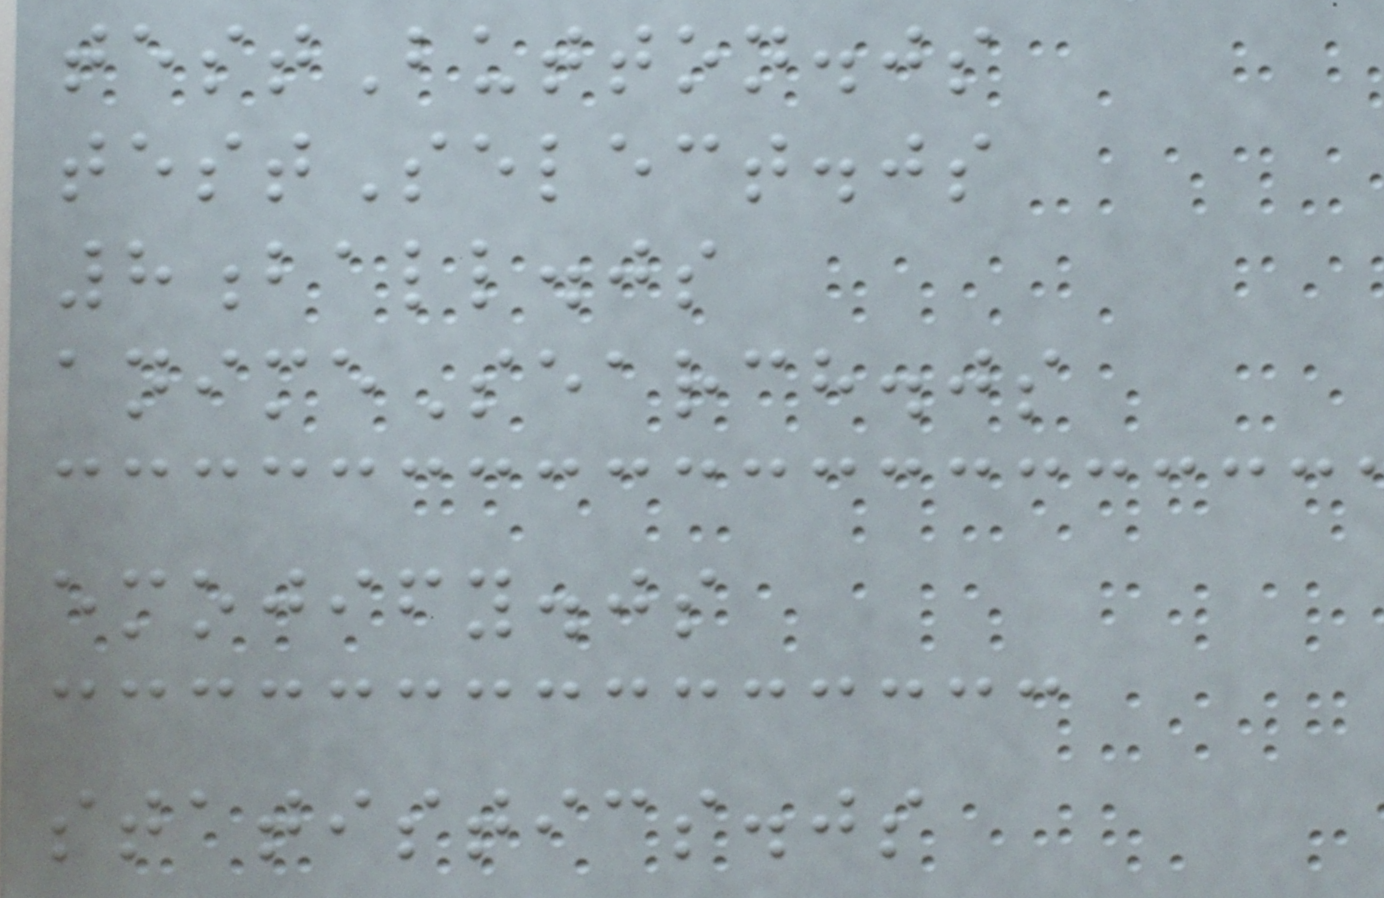testButton.js
testSelect.js
8ball.js
animeSearch.js
emojify.js
statistics.js
